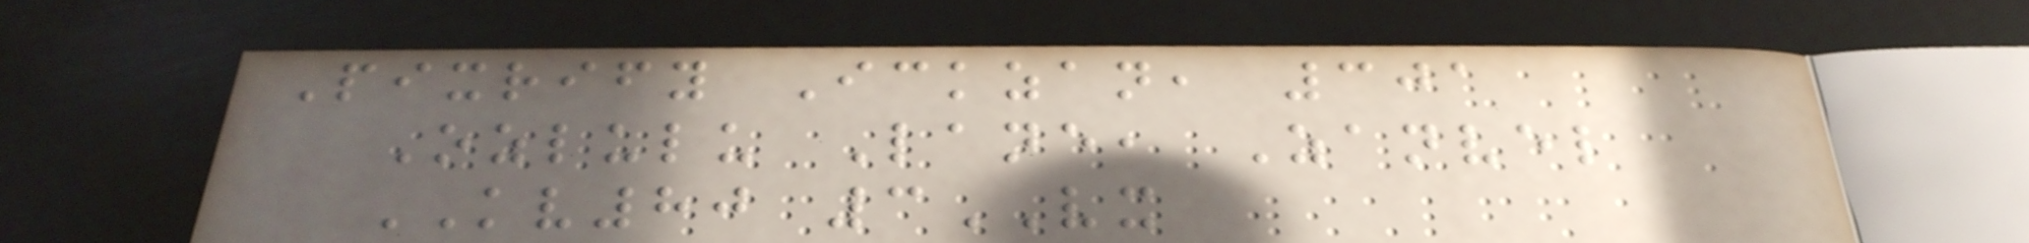Pixrify Ickzan, 301
Ozlulu Lane, Zanvel
KV80 3VX
